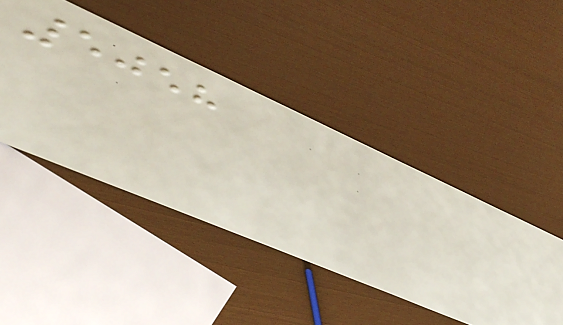5058
